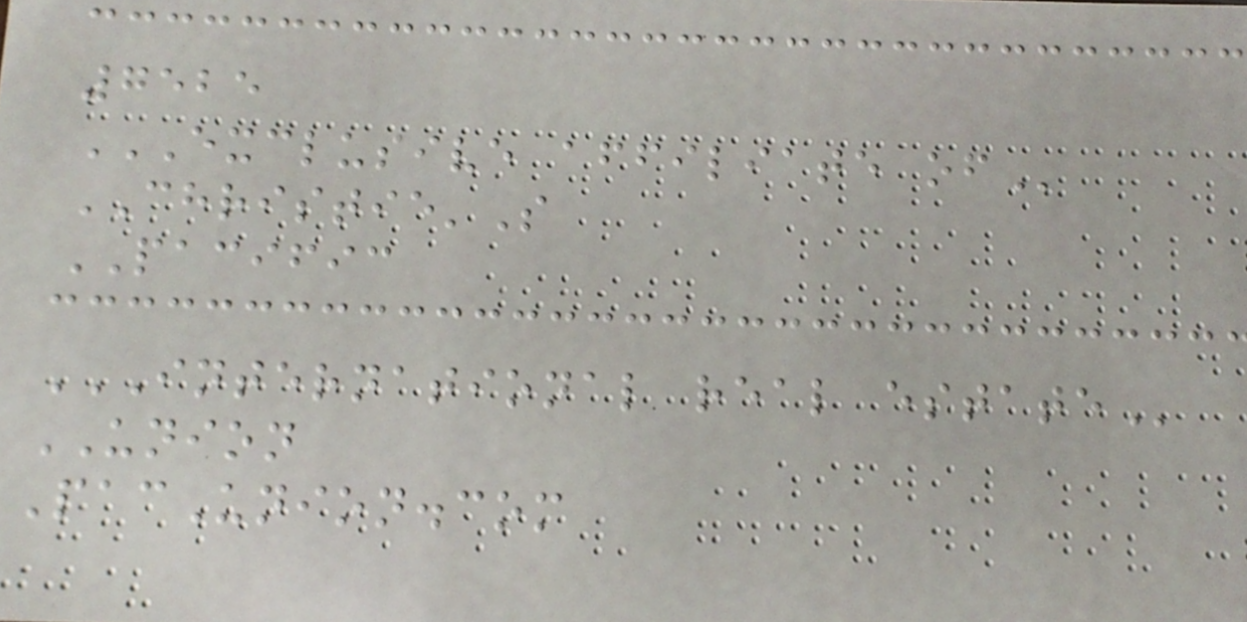7525
EXCLUSIVE AFFILIATE OF
CHRISTIE'S
PACIFIC
INTERNATIONAL REAL ESTATE
UNION
PacUnion.com
